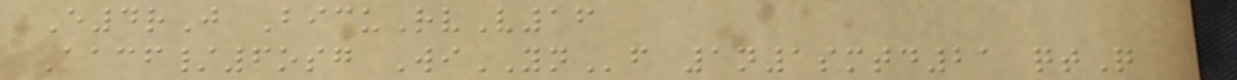E4rJ BicuRvV16
Aacf/6osg WiYNf 1n1smtd21 qtQ
